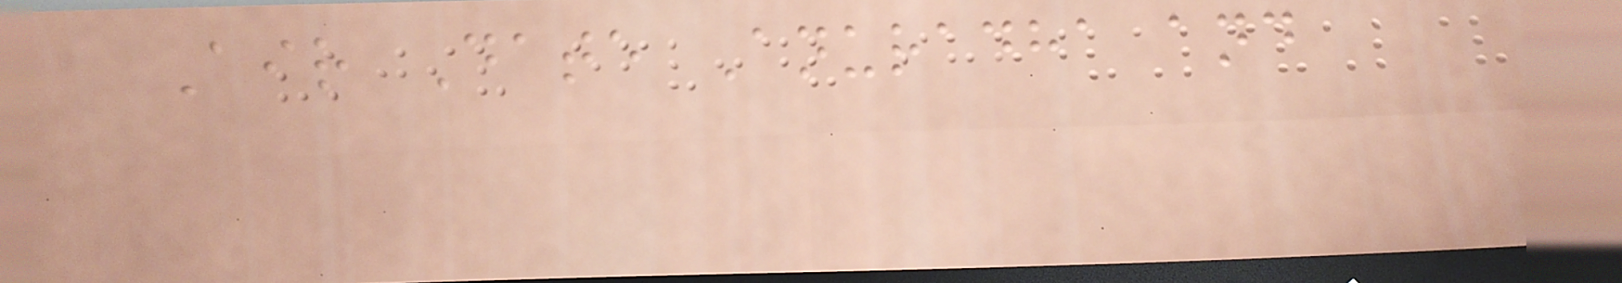Air Date Anuradha and
